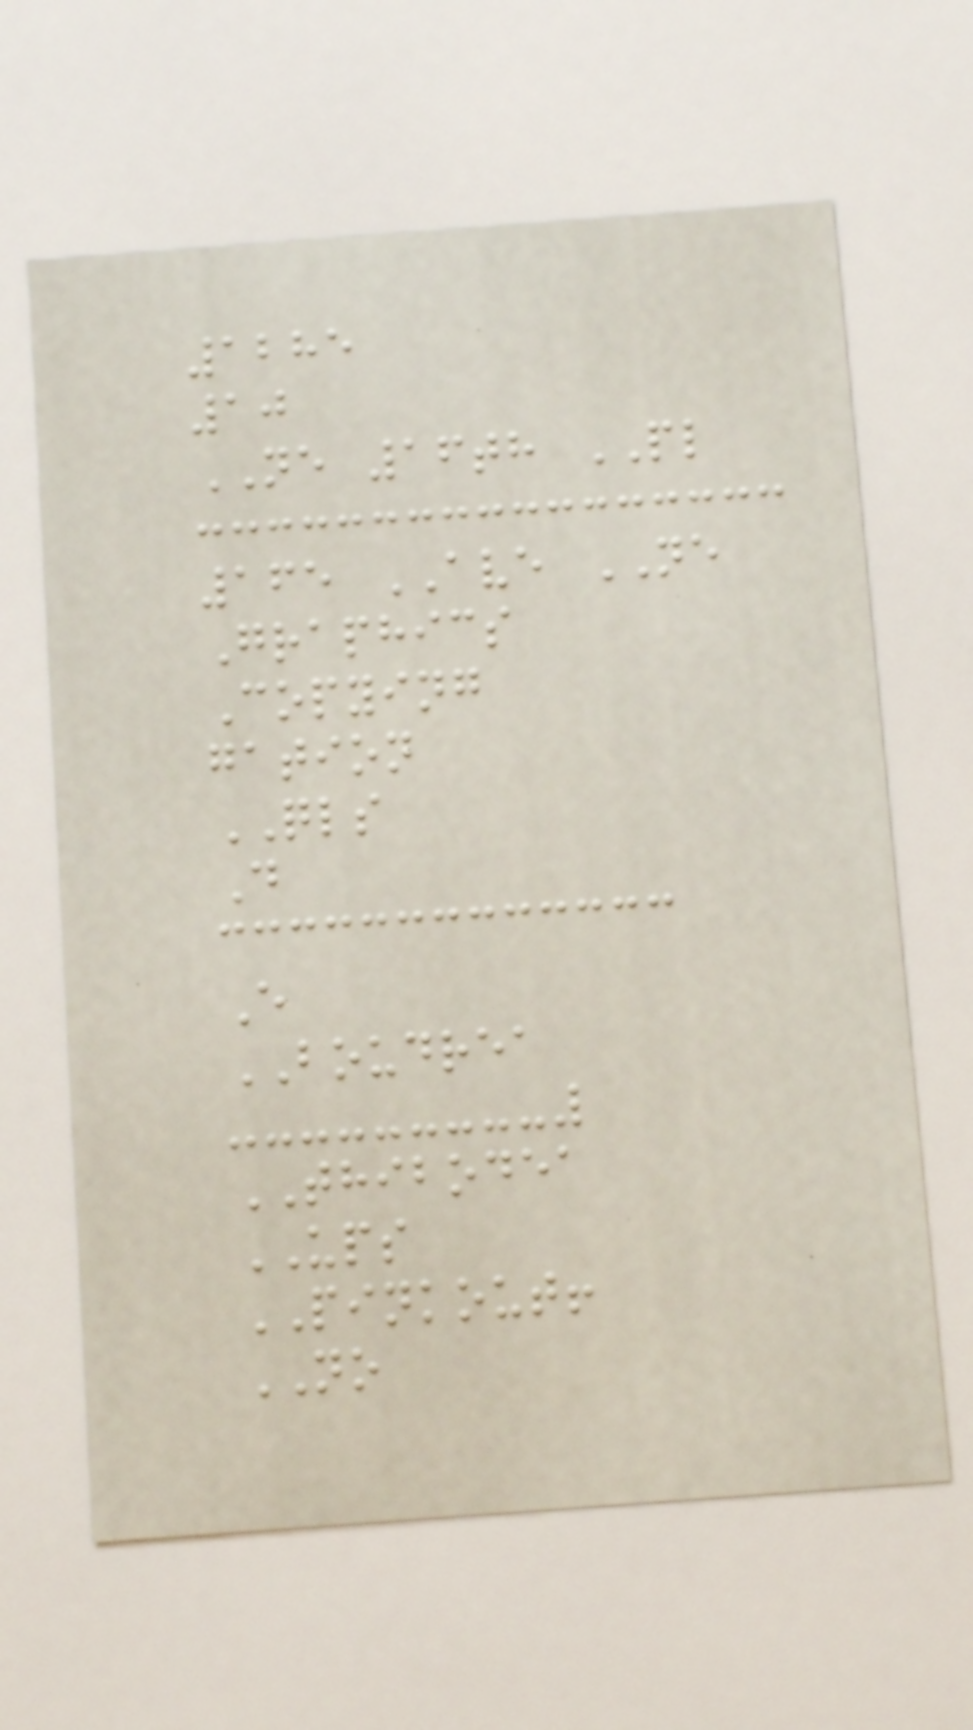1285
10
NE 16th PL
165 AVE NE
Graphics
Copying
gation
QLS
D
E
BOUDREA
THIBODEA
UPS
PINKOUT!
NO
